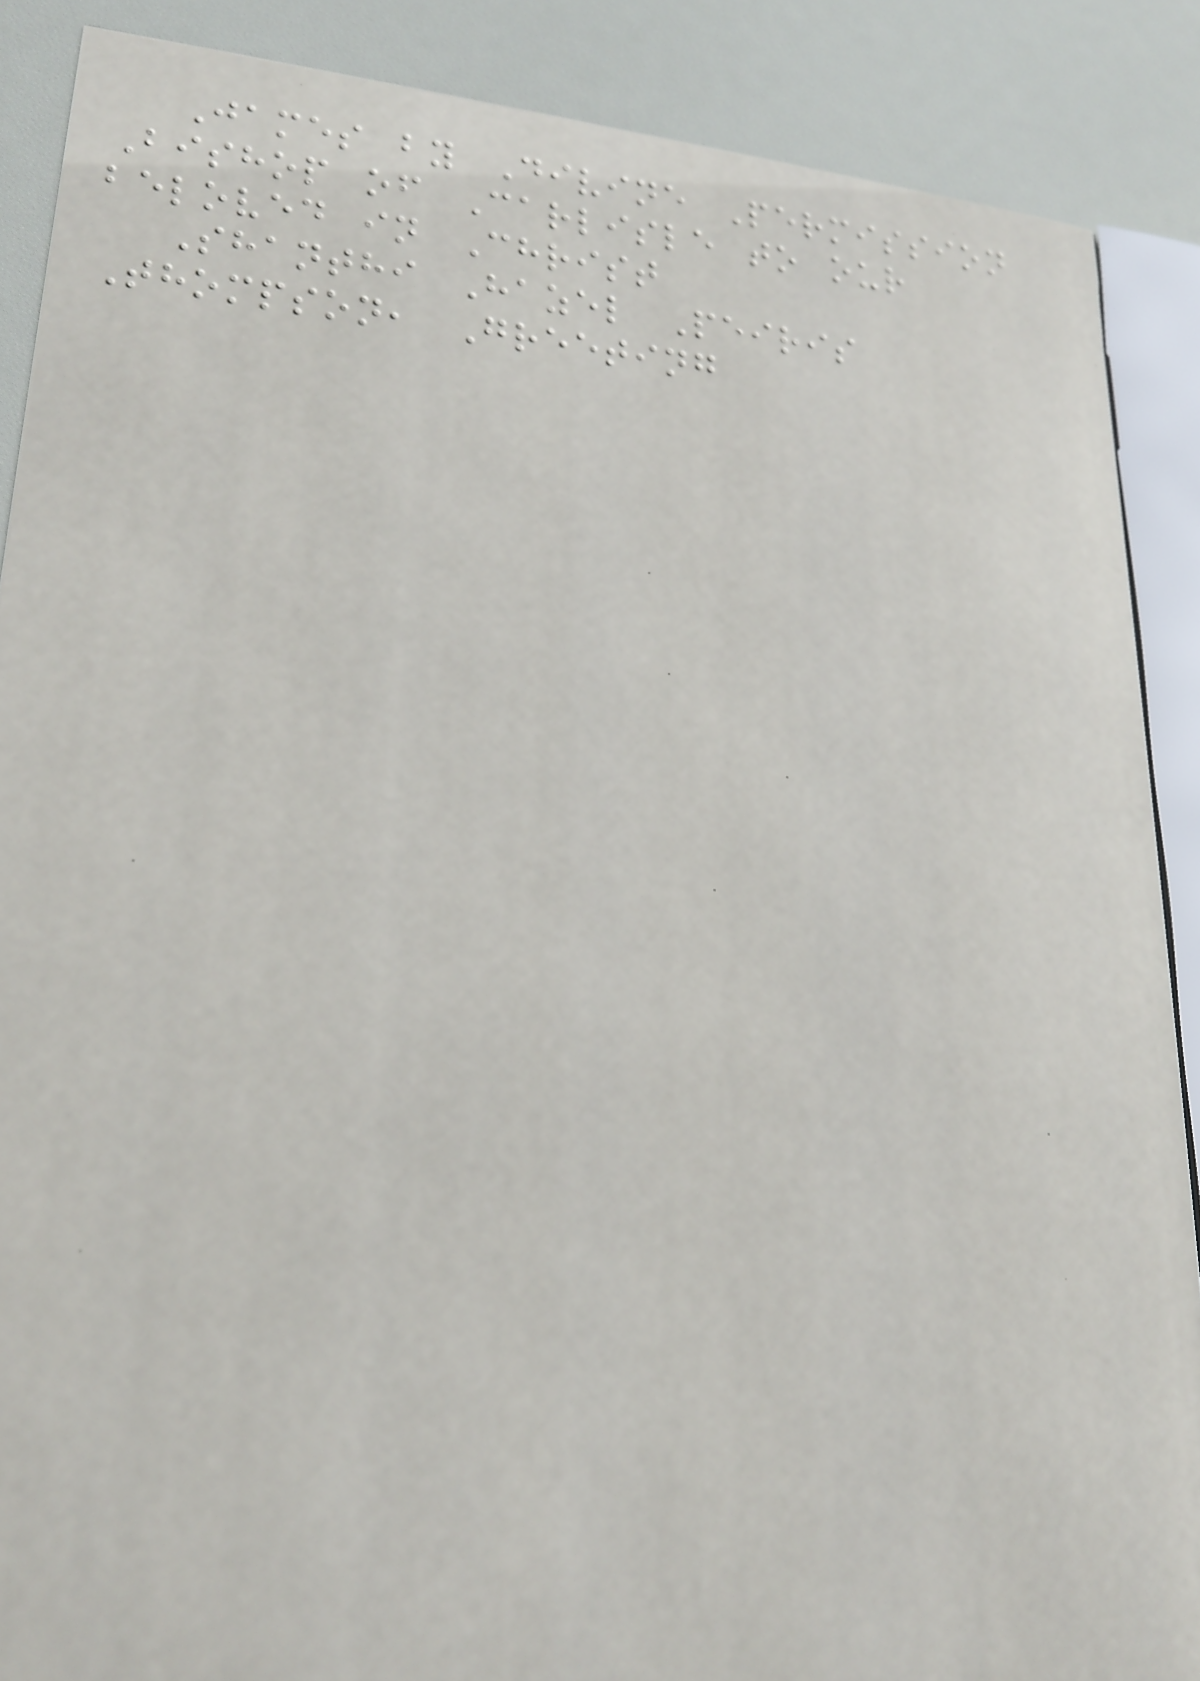James by Divine Permission
Bishop of Carlisle to our
beloved in Christ
Shanthi Hazel Peiris
Thompson, Greeting
